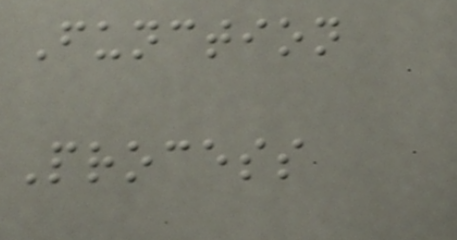Function
Process
